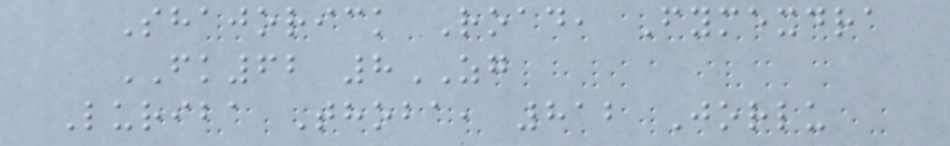Shajorick Road, Fymexdra
FK62 8ZG
Luriba Thoba, 812 Jorlu
